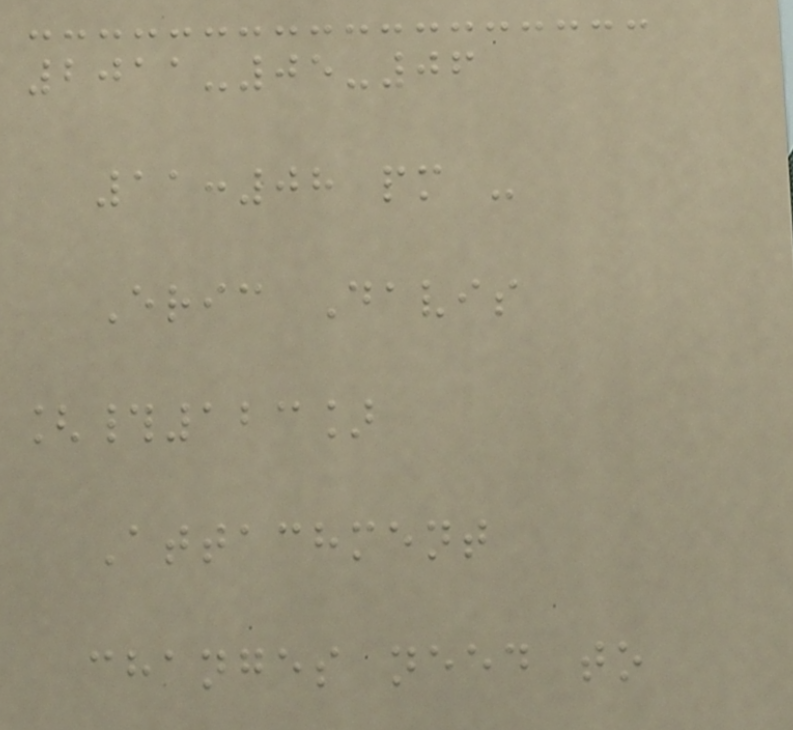2011-05-06
11:08 pm -
Eric Davis
[#123]
Attachment
changes need to
